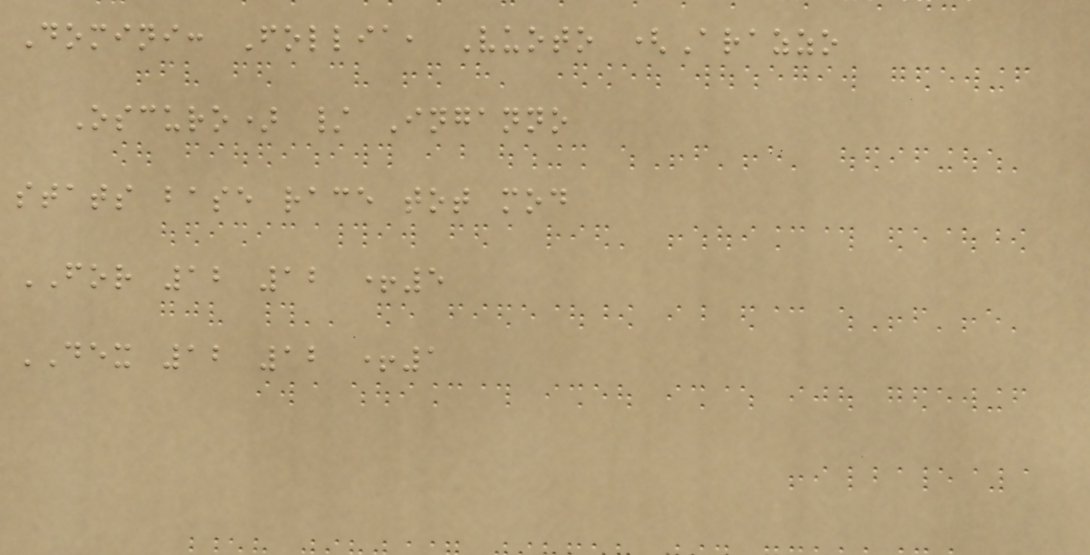Domini: Follia, Vuoto (Arazzo
Oscuro) / Inganno
stats base race tot mod
FOR 12 12 +5
DEX 12 12 +1
